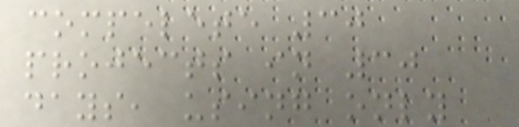compelete 30
projects in 30
days, using only
